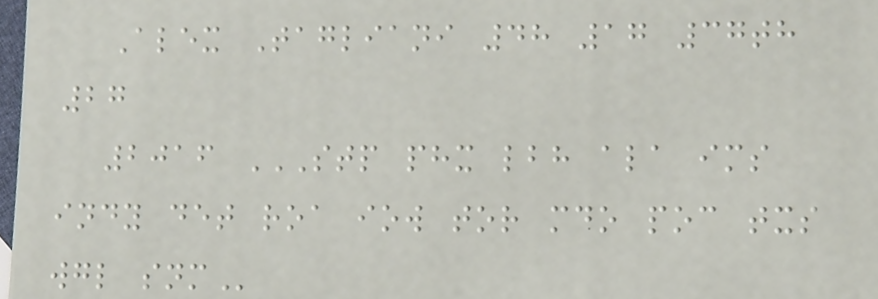Alex Tagliani 48 17 37th
27
2016 STP PHX LBH ALA IMS
INDY DET ROA IOW TOR MDO POC TXS
WGL SNM
